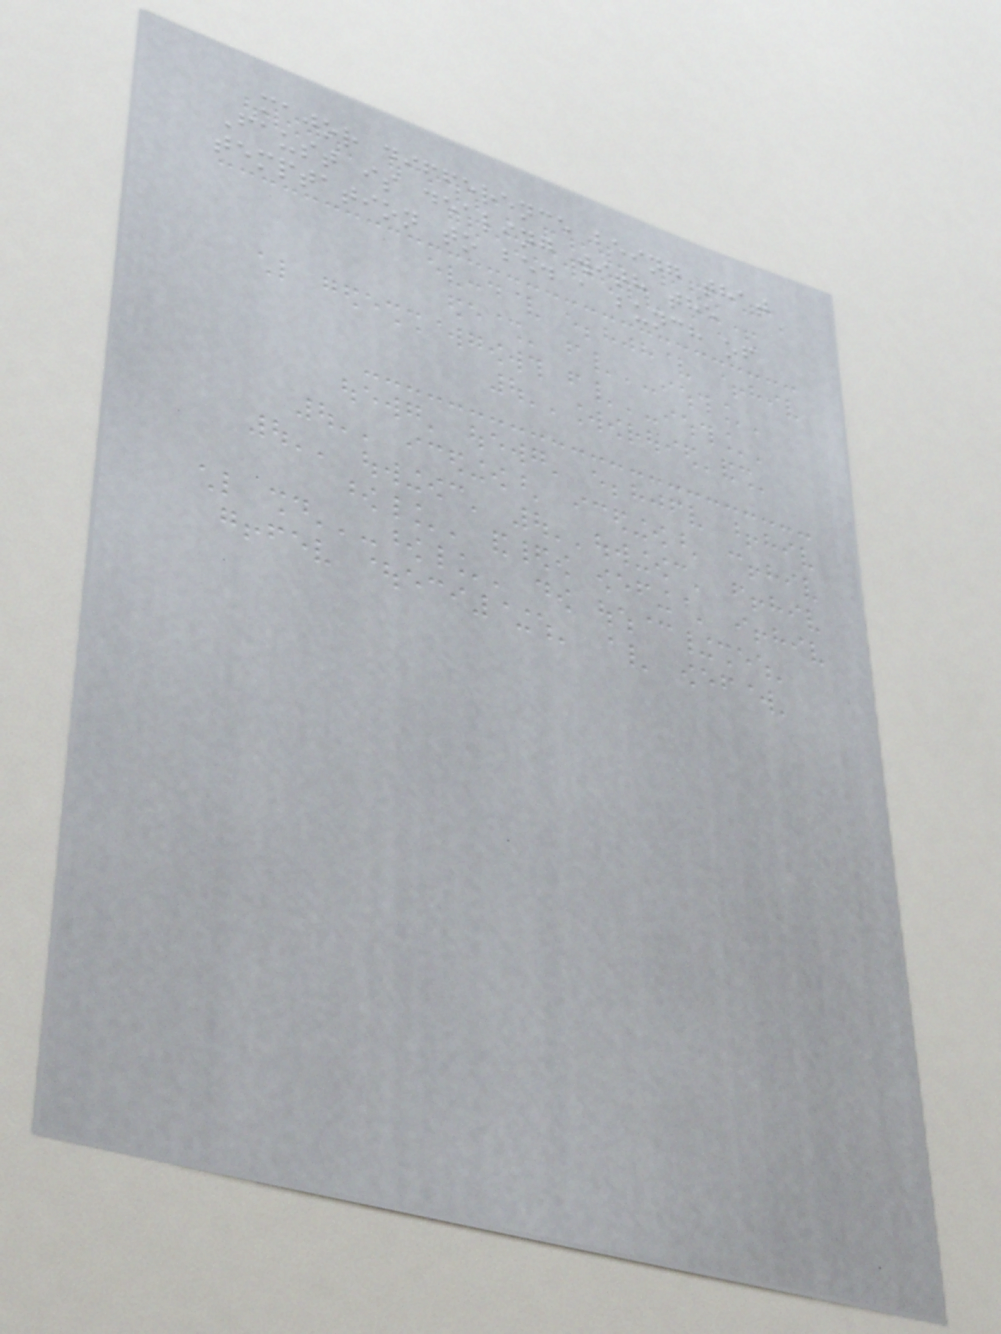major difference being that
Faust is dealing with the
temptation to bed a bunch of
